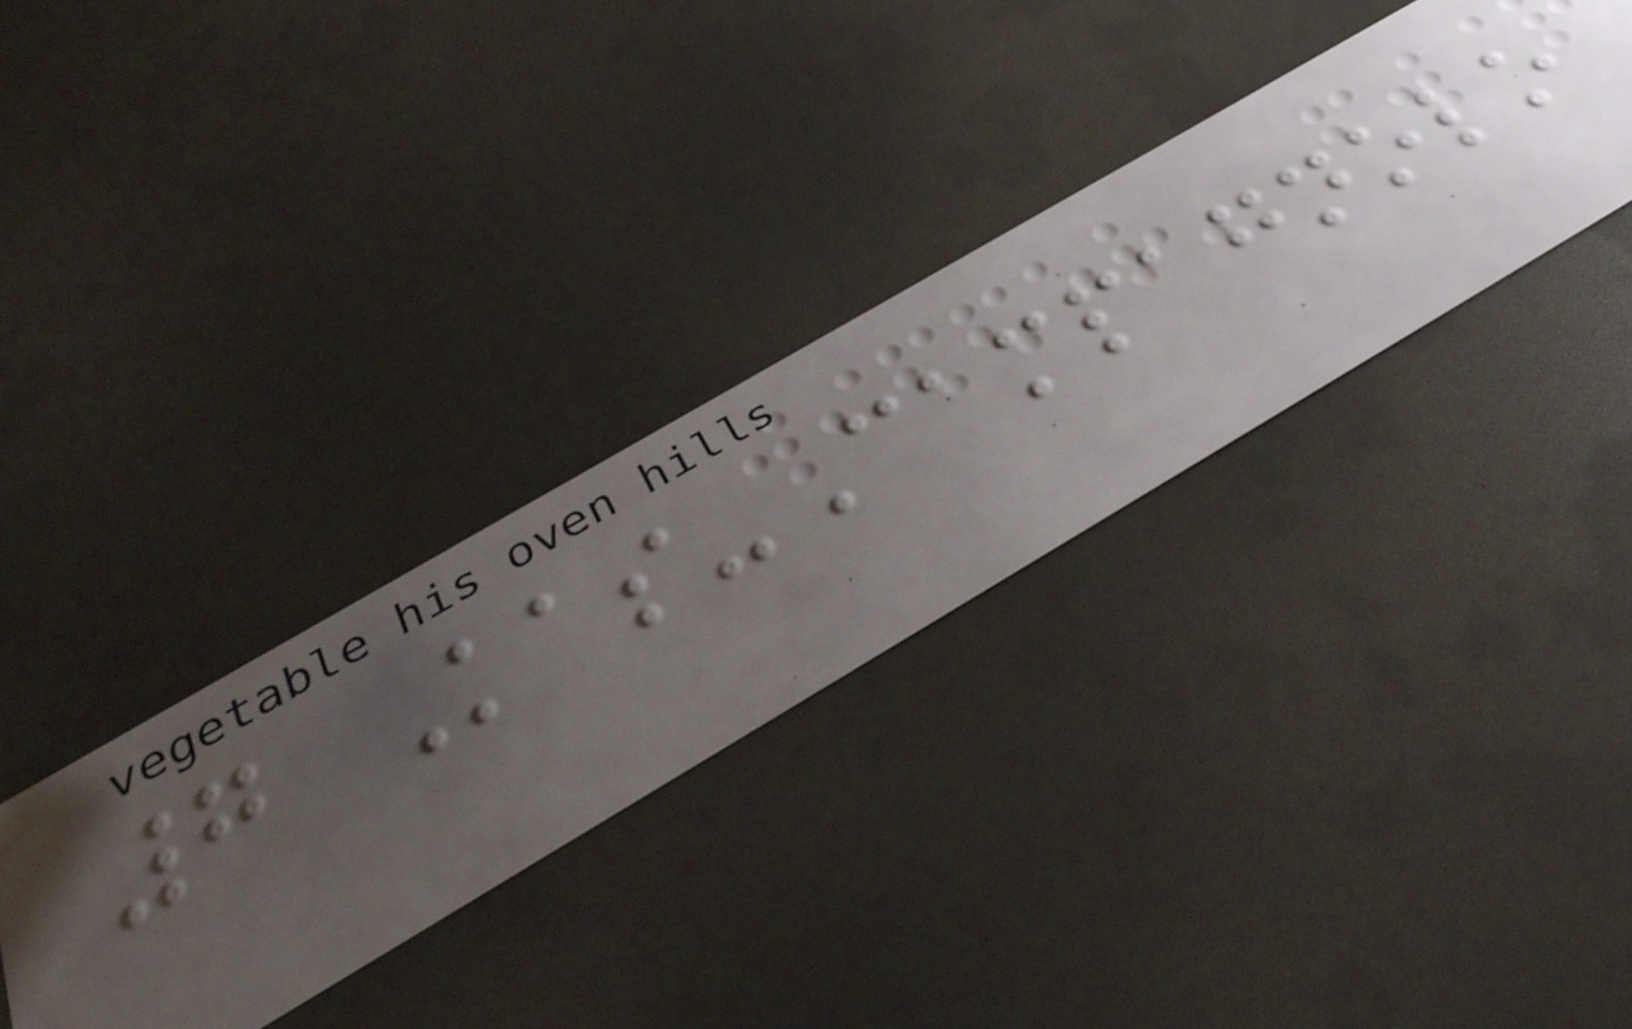7 Kas-Campagnolo
